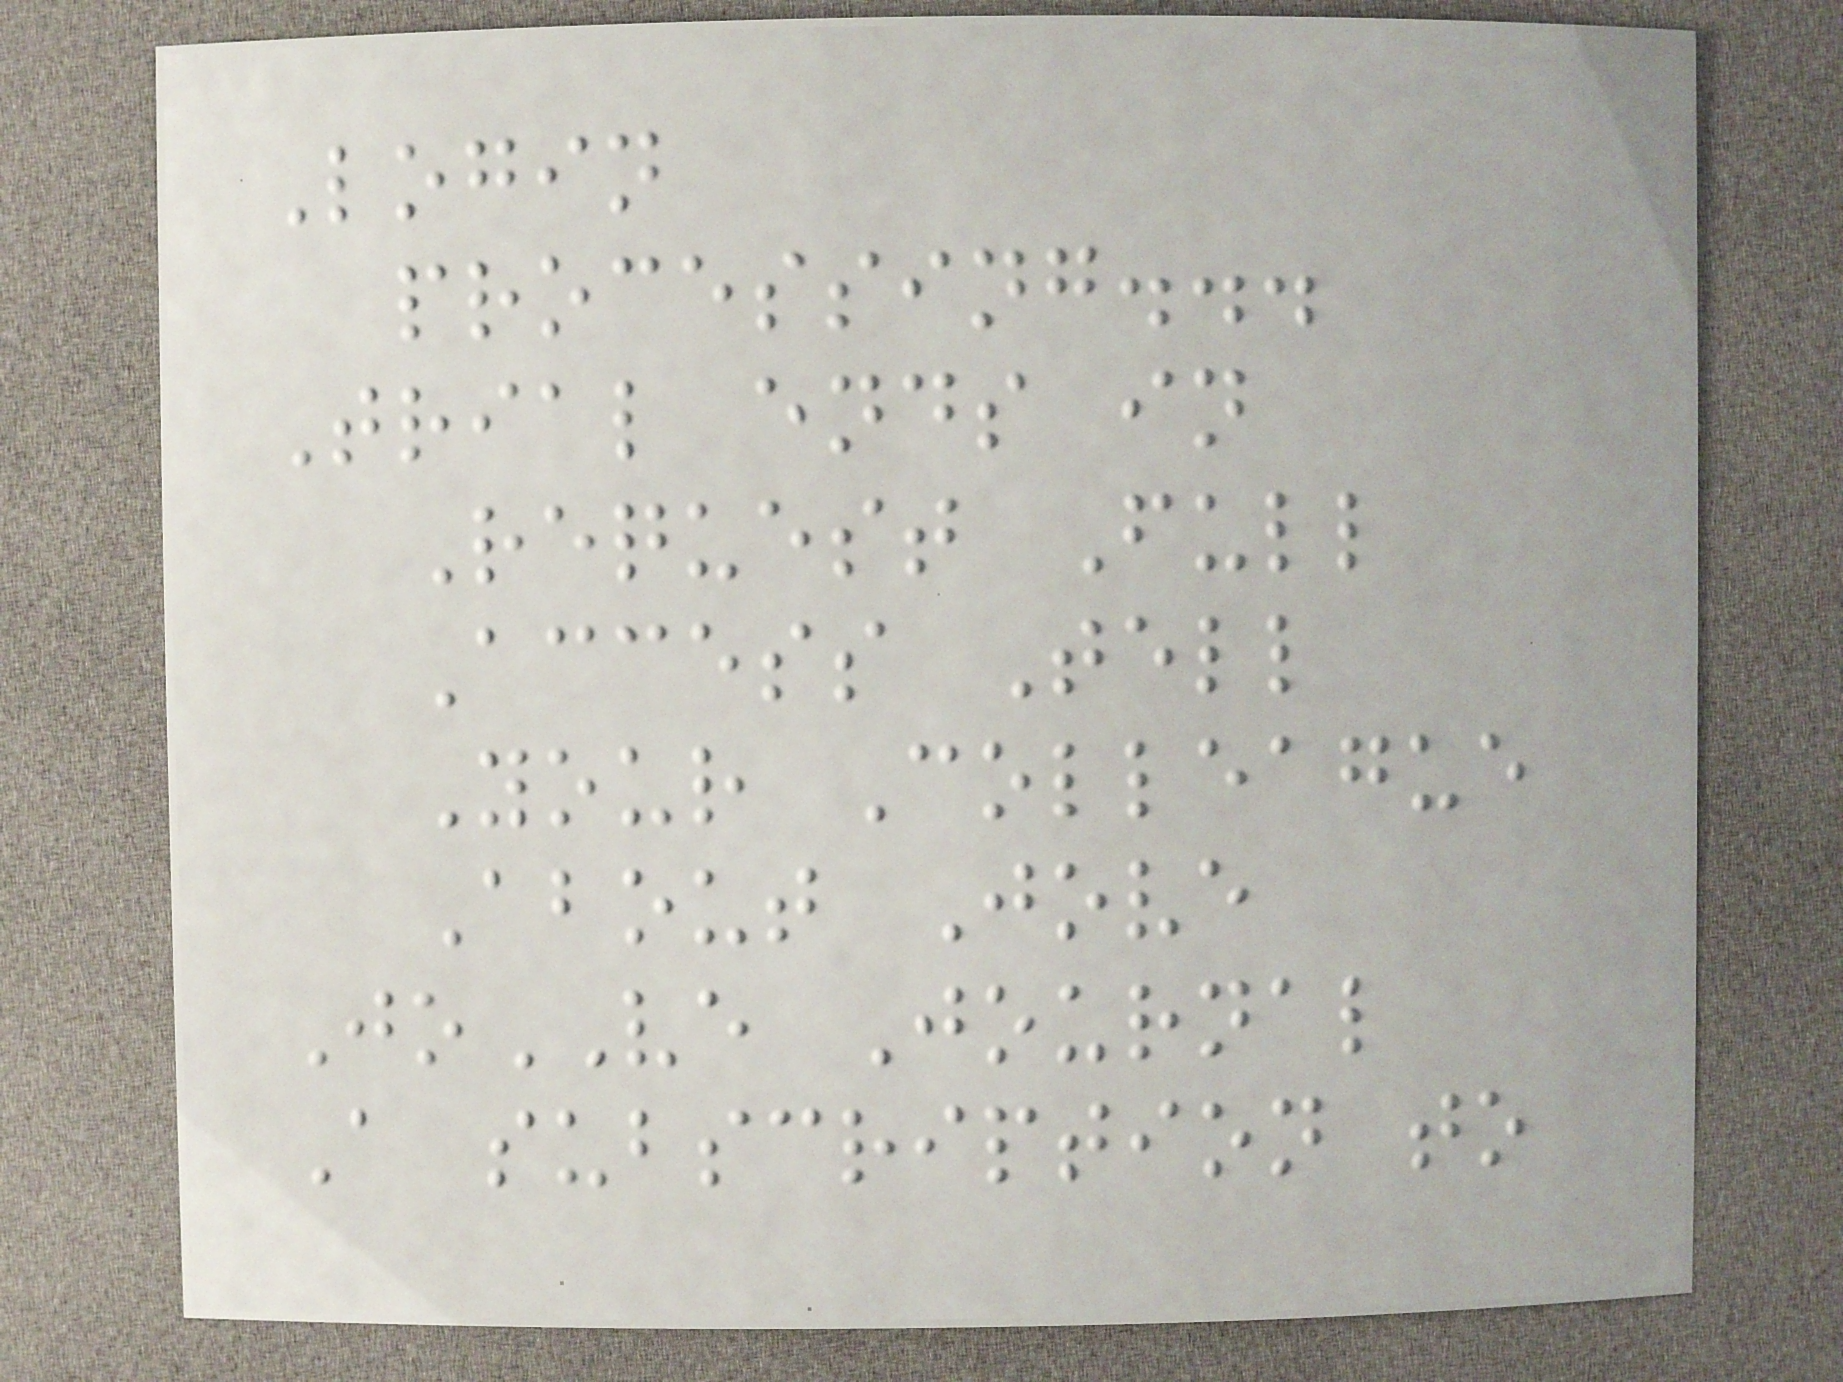Login
processing...
Trial ends in
Request Full
Access Tell
Your Colleague
About Jove
JoVE Journal
A subscription to
